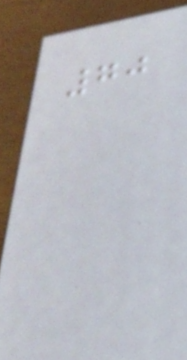70
